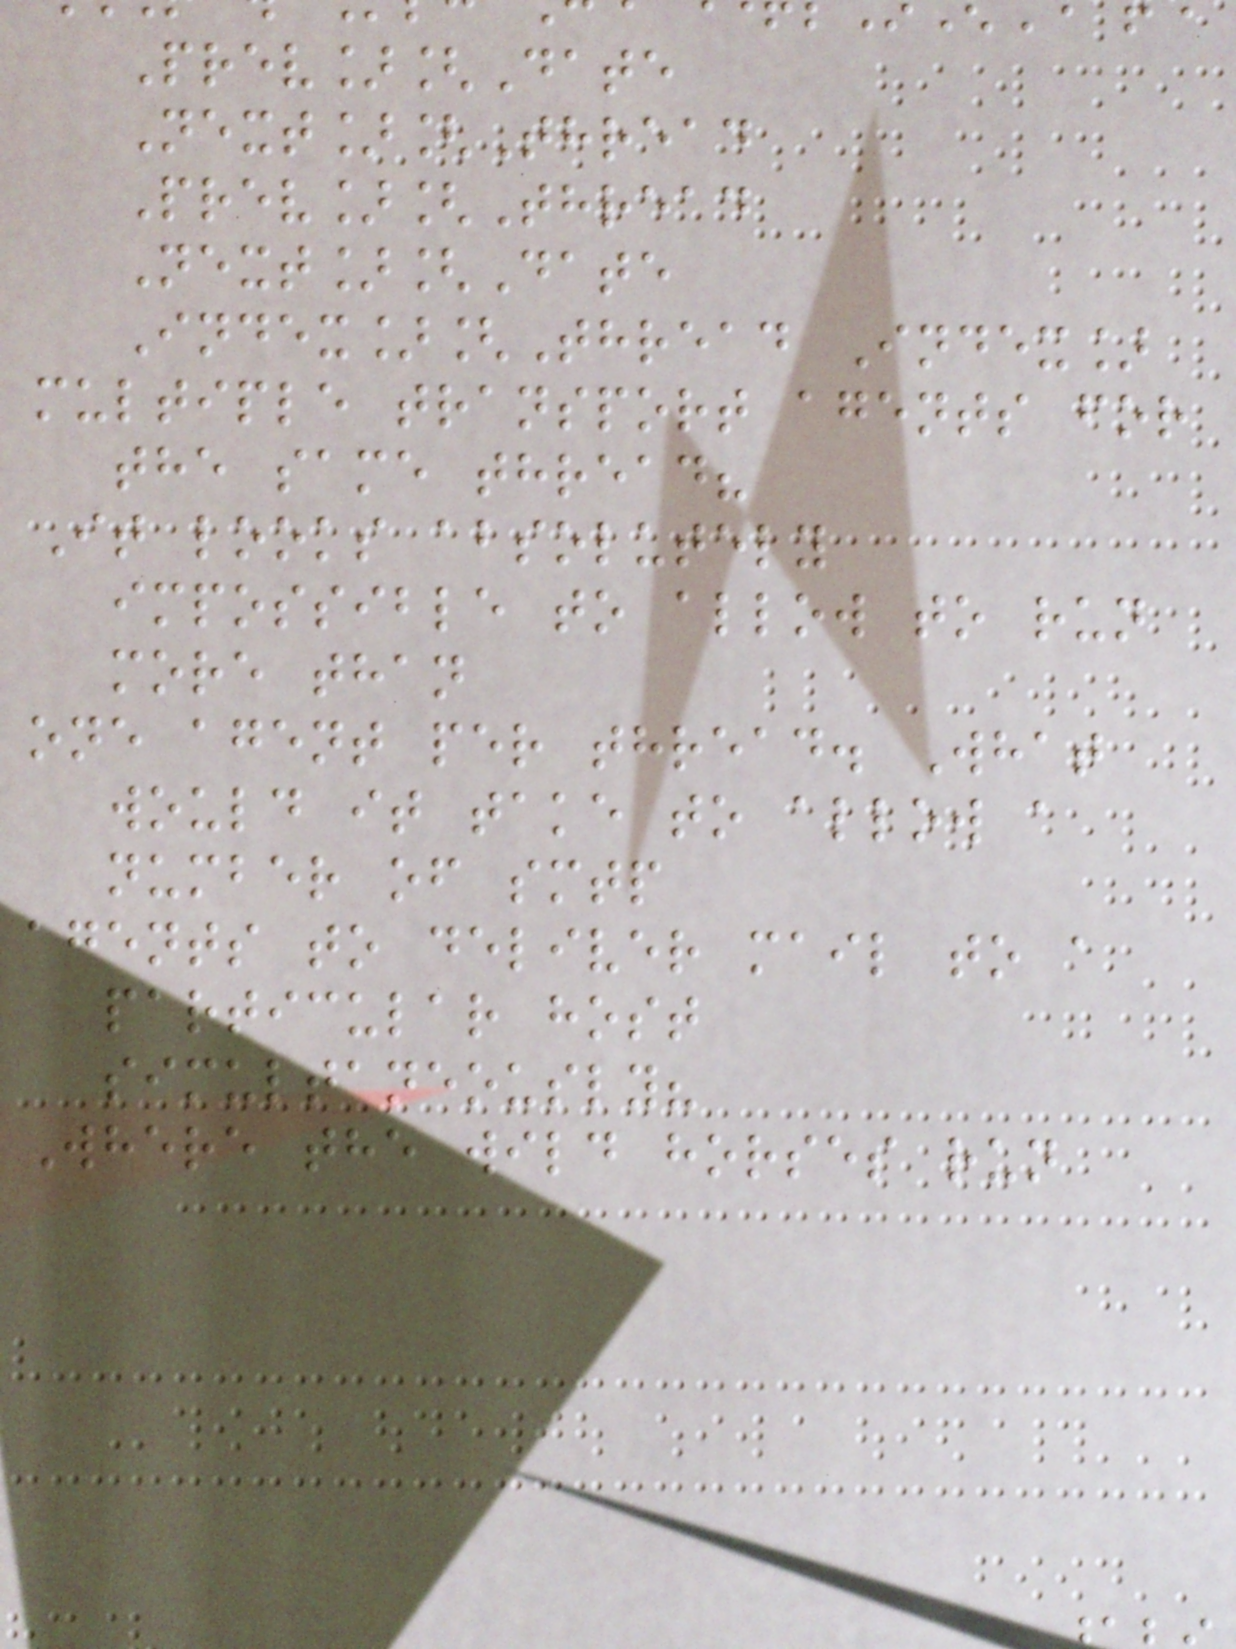Prev][Date
Next][Thread
Prev][Thread
Next][Date
Index][Thread Index]
multiple transport agents for
the same thread?
It looks absolutely
impossible to allow to run
more than
one agent per thread. What
would it take to allow a
number of smtp
agents to deliver mail to a
particular host
simultaneously?
Where the wild horses run
